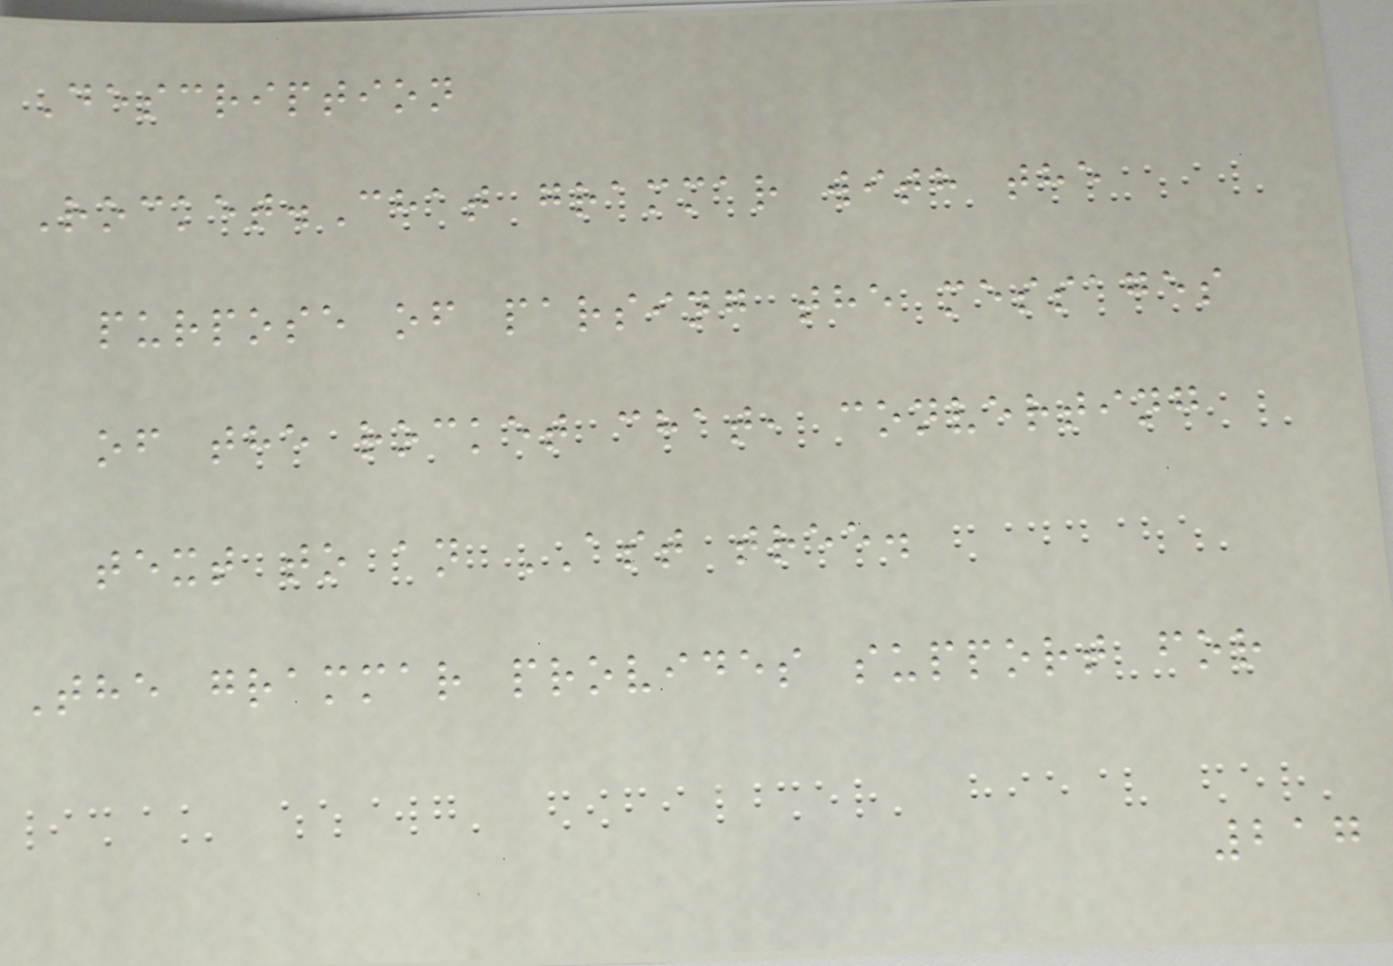Description
Rocket.Chat grammar with the
purpose of parsing the messages
of the rocket chat, converting
text to an AST tree.
The grammar provides support for
217
